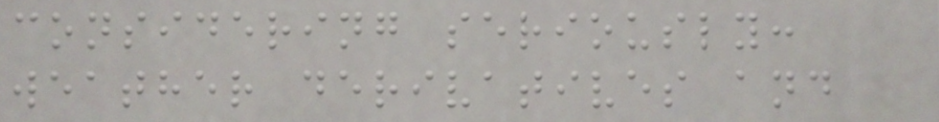considering seriously:
weather derivatives and
